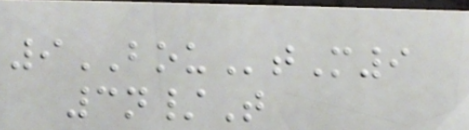9BOUtM9
3n/T
